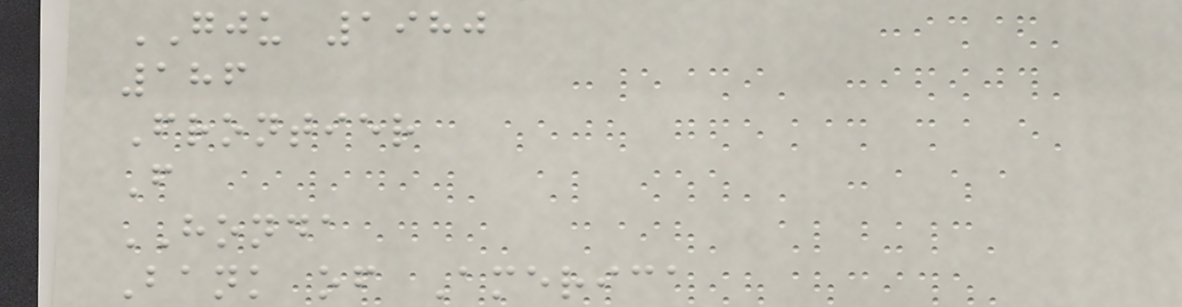GJU 1980
186
Frontier
F
HONDA
Bank of America
